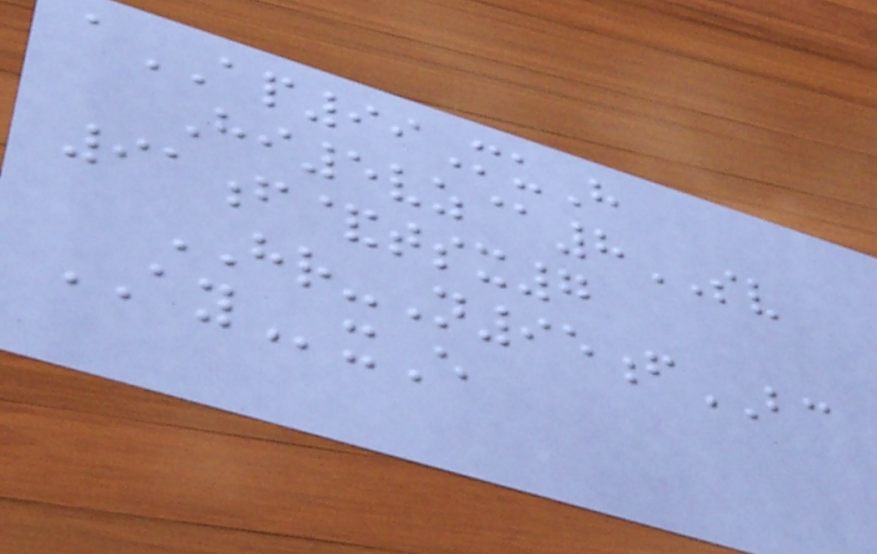aAP99MuH
Hi5vz@8SV
91f&tsx7
HR-N95fBC
AYxE
